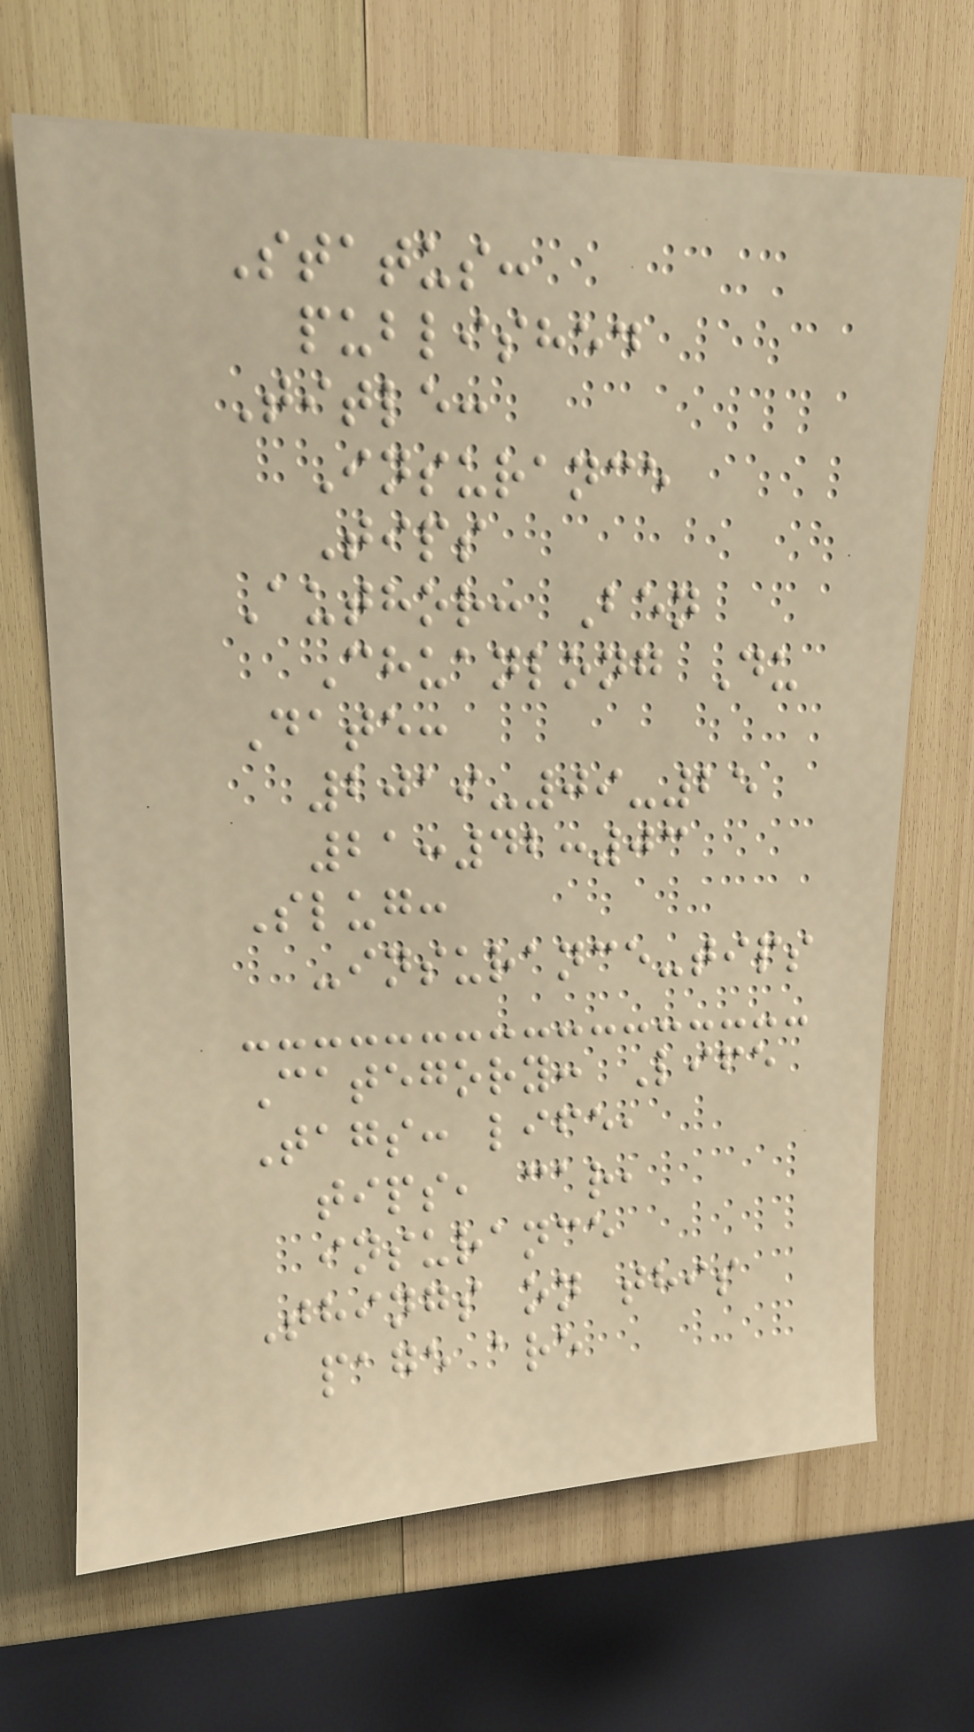Status:
published
Title:
Insurance
Tips
Author: Ben
Chuanlong Du
Date:
2019-09-25
21:42:03
Slug:
-insurance-tips
Category: Life
Tags: life,
tips, car,
insurance
Things on this
page are
